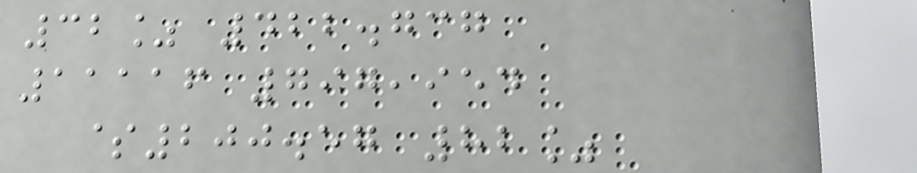32% 422.737
11116 797,954
$200.57 82%
